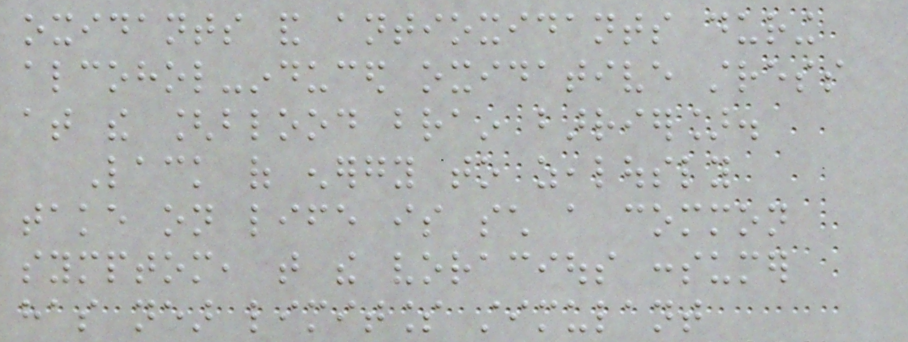oxidants and antioxidants during
alcohol-induced oxidative stress
at the [blood brain barrier].
Lack of energy to zealously
take on life is such a common
symptom, that the voracious consumer
has near limitless stimulant
